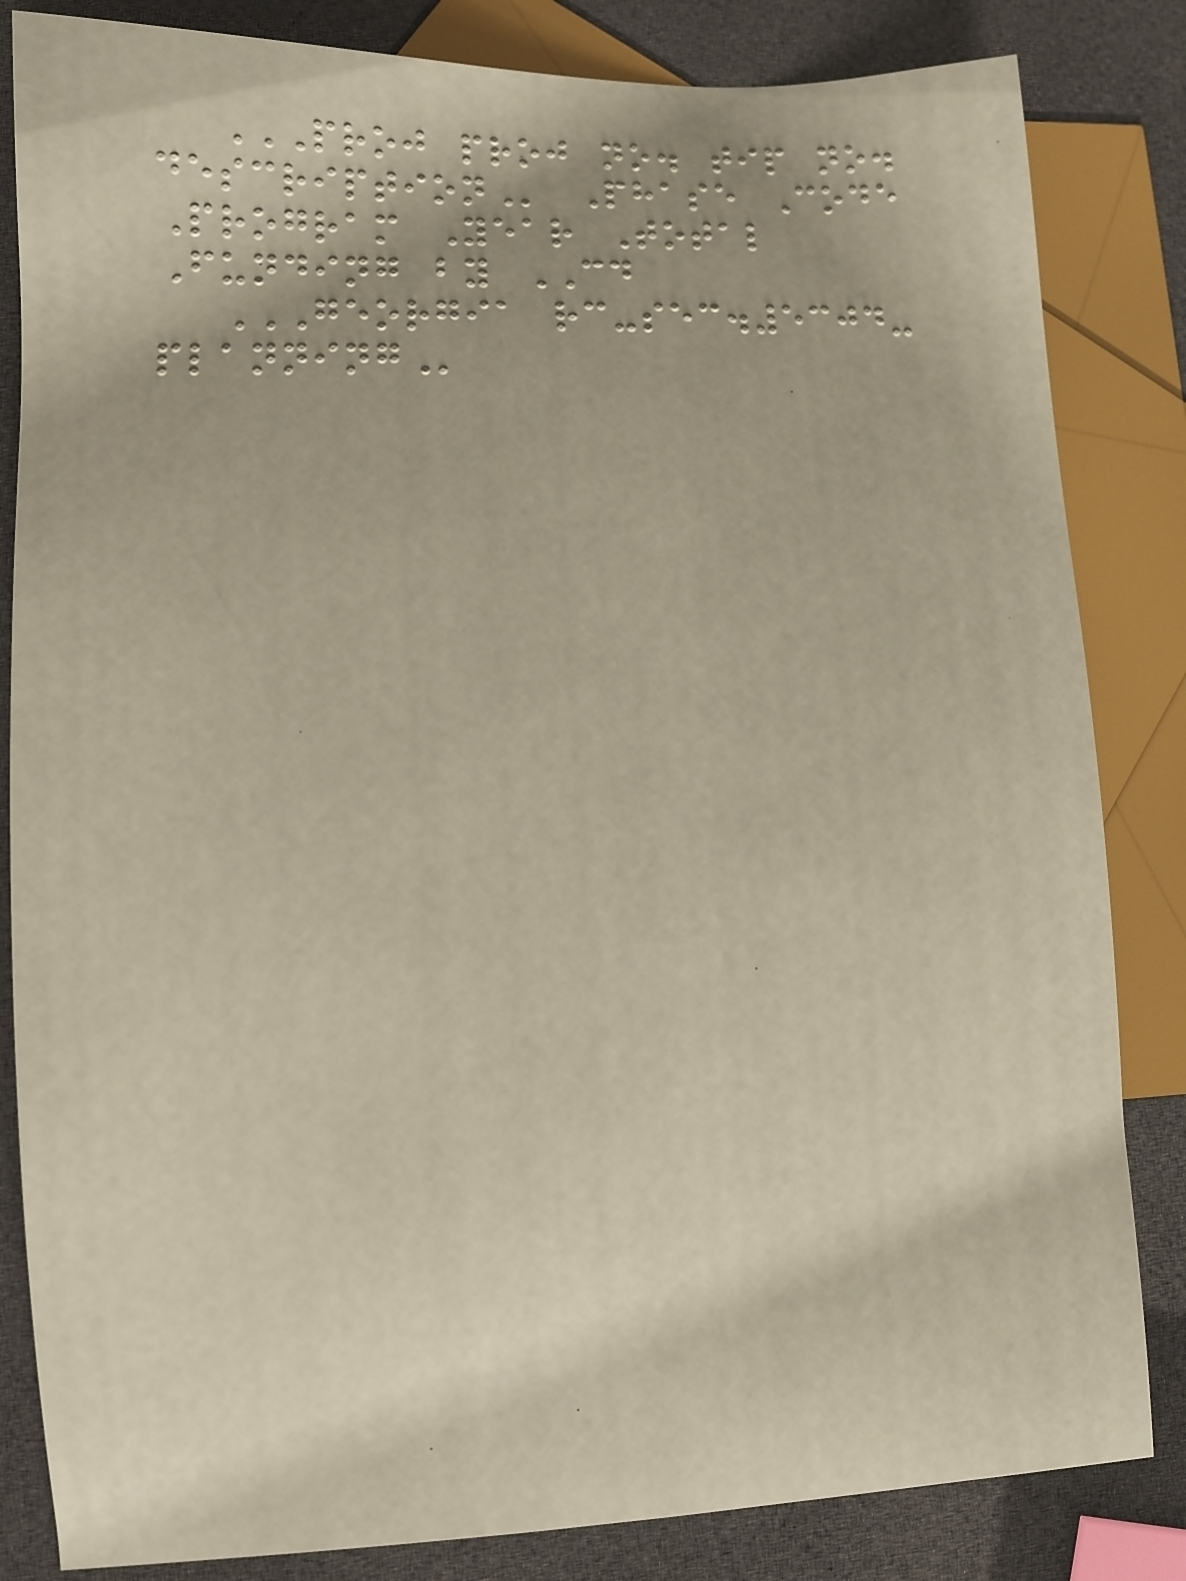PROJ PROJ NO. TIP NO.
DESCRIPTION Phase Code
Program Year Total
Funding by CD
GEORGIA RC-SEC.5304-
PLANNING
